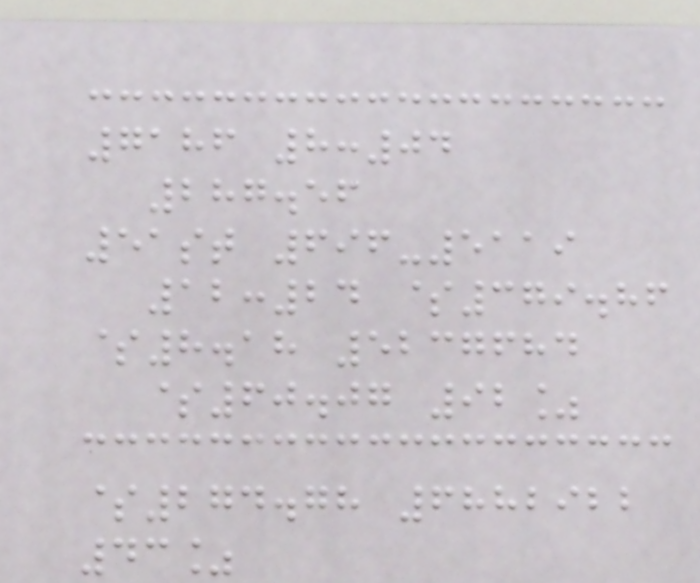7186 8:04
287.56
51st 696-5119
12:24 $379.86
$8.18 5237684
$60.07 92%
$274.78 6882922
43%
